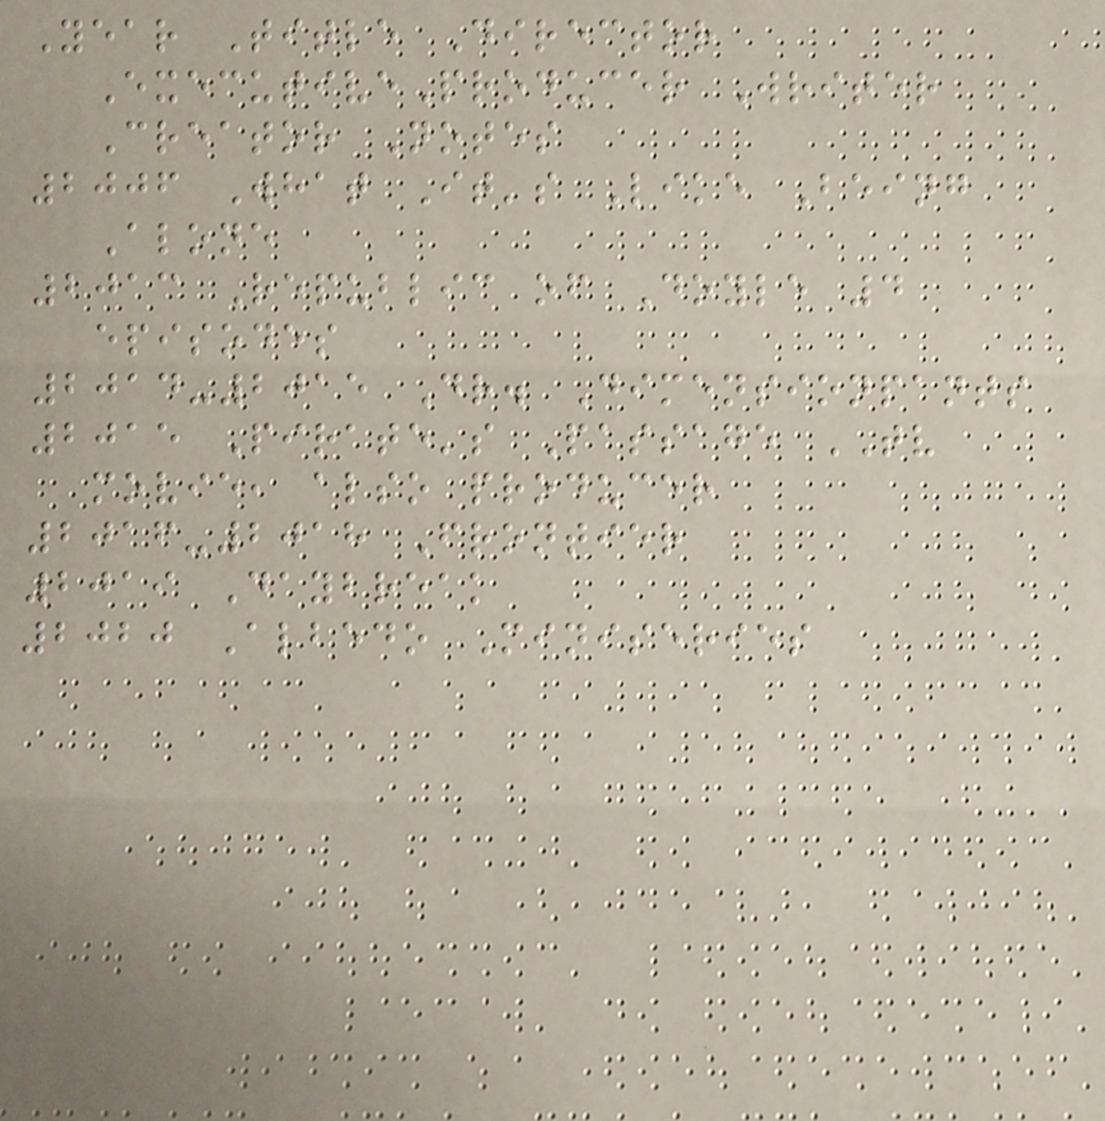Year Title Director
ExecutiveProducer Writer
Creator Notes
2006 What It's Like Being
Alone
2013 Republic of Doyle 4
episodes
2014-2015 Dr. Dimensionpants
2015 Pirate's Passage TV
movie, also producer
2016-2018 Frontier
2019 Daybreak
2020 Albedo Miniseries
